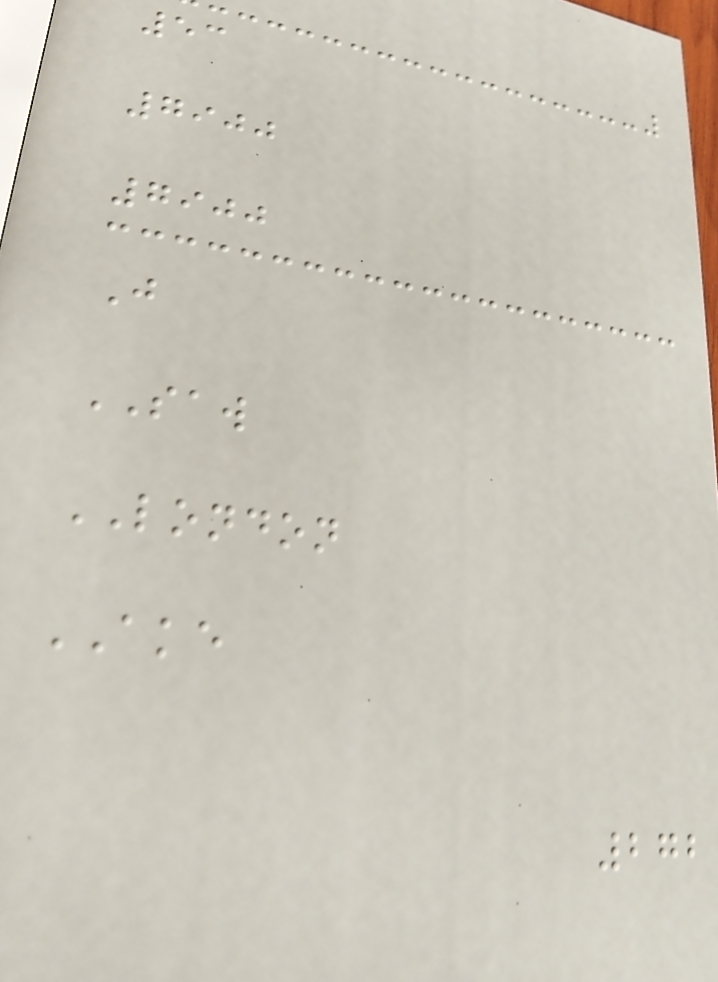53
7900
7900
J
SAW
LONDON
AKE
272
